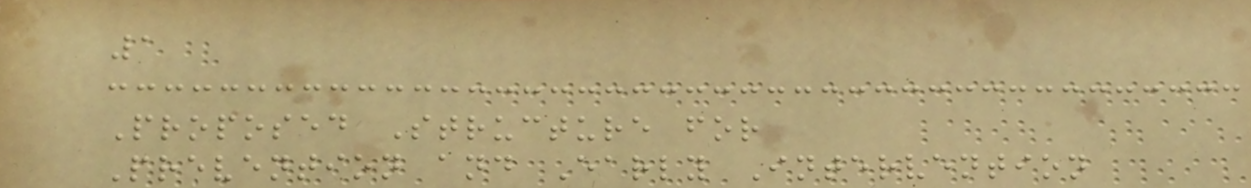1
Proposed Structure for
Prevention and Early Intervention
